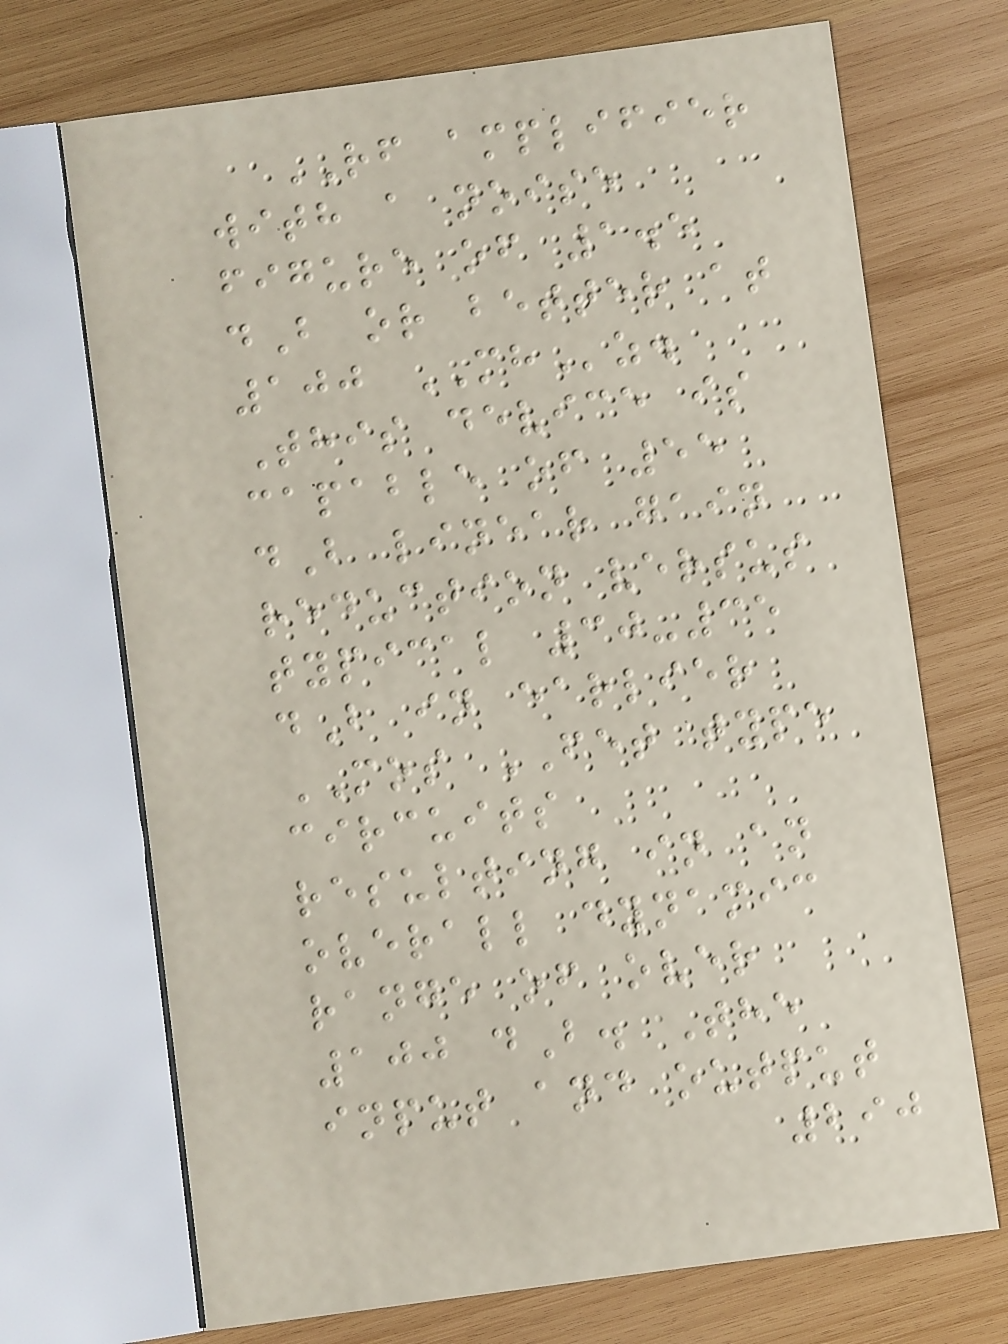RF amplifier
with a noise
figure of 1.5
dB or better at
100 MHz.
This device is
capable of 55
dB linear gain
reduction versus
typical 30-35
dB in earlier
MOS FET type
circuits
resulting in an
overall dynamic
range of over
100 dB. The
input and output
290
